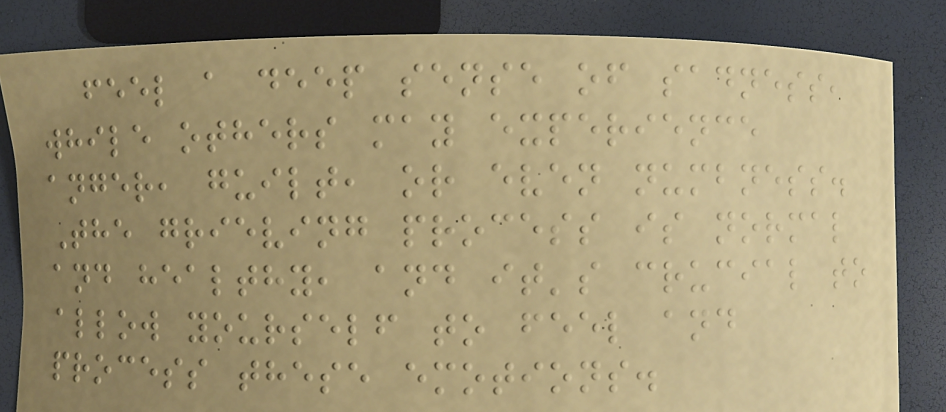feel a deep sense of sadness,
while others may experience
anger, guilt, or even numbness.
The grieving process is normal
and healthy, and it's crucial to
allow yourself to feel and
process these emotions.
